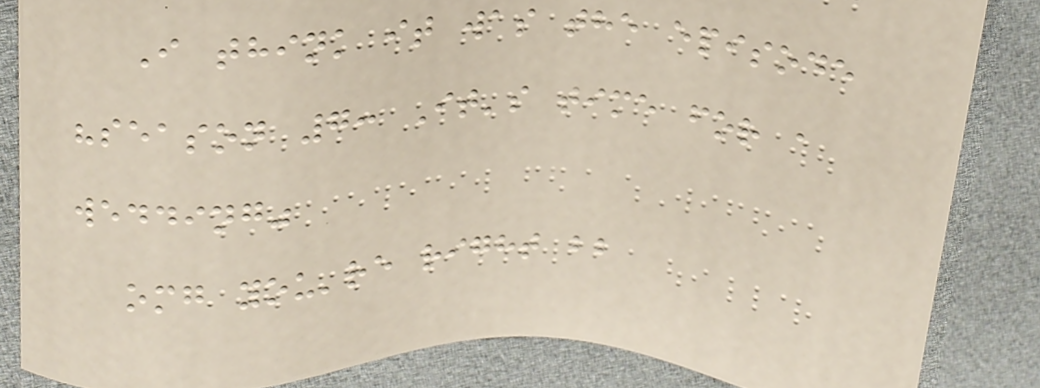I think it was the episode
"season 7: It's time for a
wedding"
omg you're right bb
